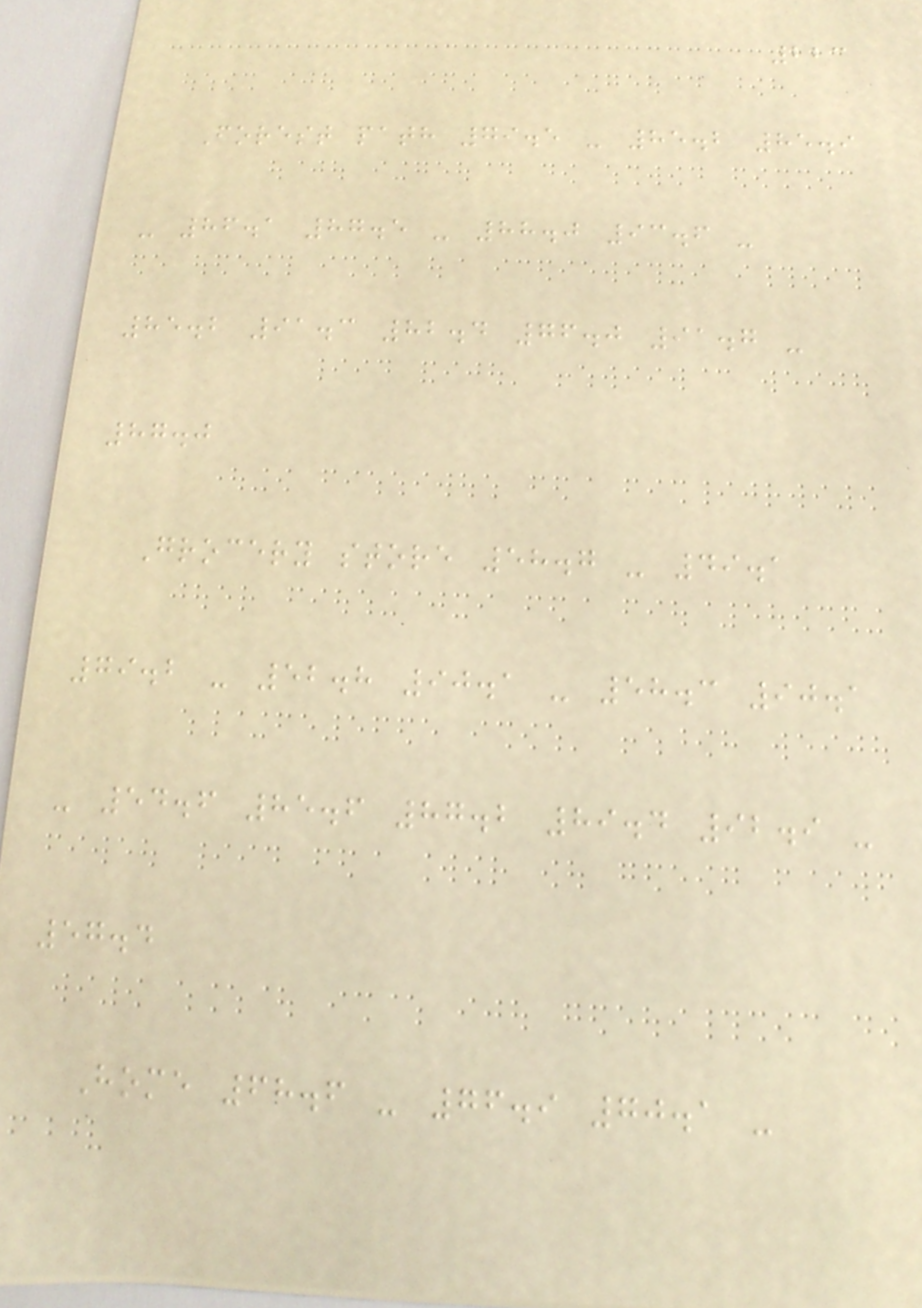223
Forest path 79.5 - 85.2 85.9
- 86.1 87.5 - 88.0 93.6 -
85.2 91.3 82.4 76.0 91.7 -
87.0
Grocery store 58.7 - 49.1
79.2 - 52.8 90.1 - 58.3 90.1
- 54.6 85.6 87.2 89.4 92.9 -
57.4
Home 68.6 - 76.9 70.1 -
